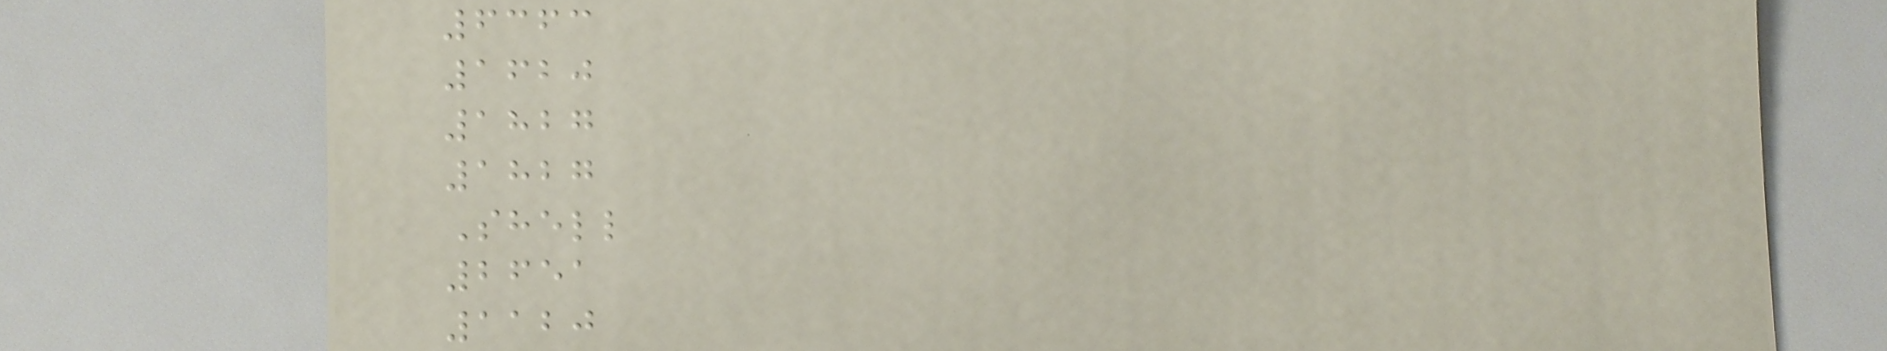6363
1620
1827
1827
Shell
2651
1120
